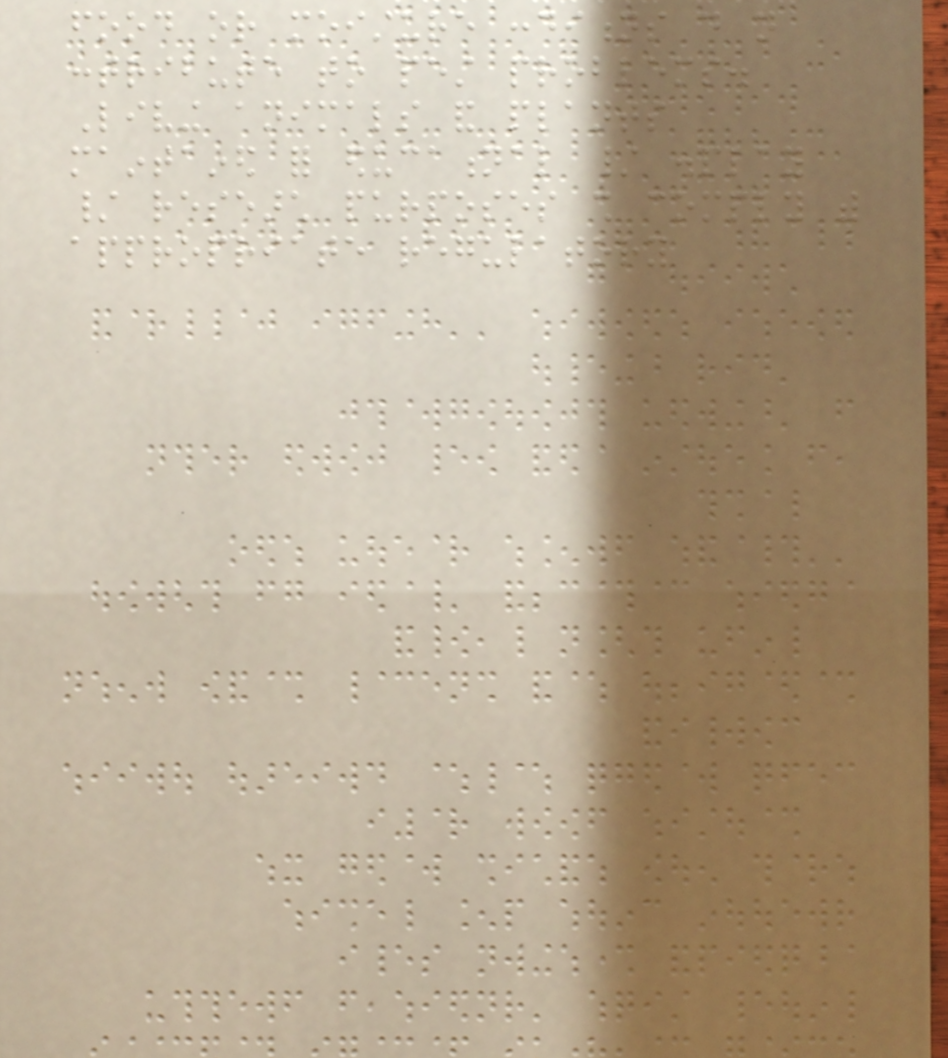food or moisture conditions do not
contribute to pest problems.
Living animals and plants
maintained for educational / display
/ research purposes shall comply with
appropriate regulatory
